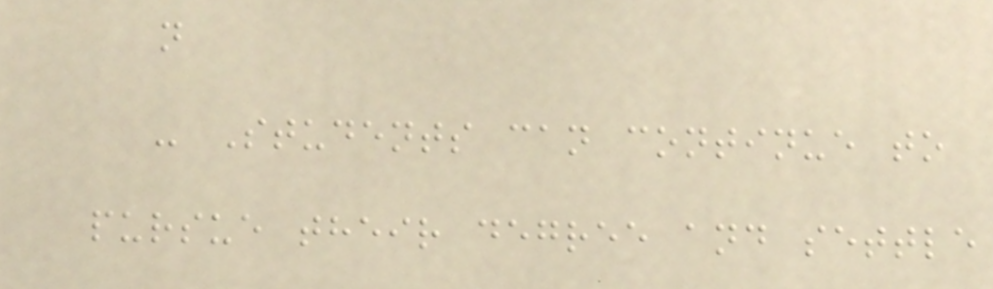n
- Students can continue to
pursue their degree and settle
